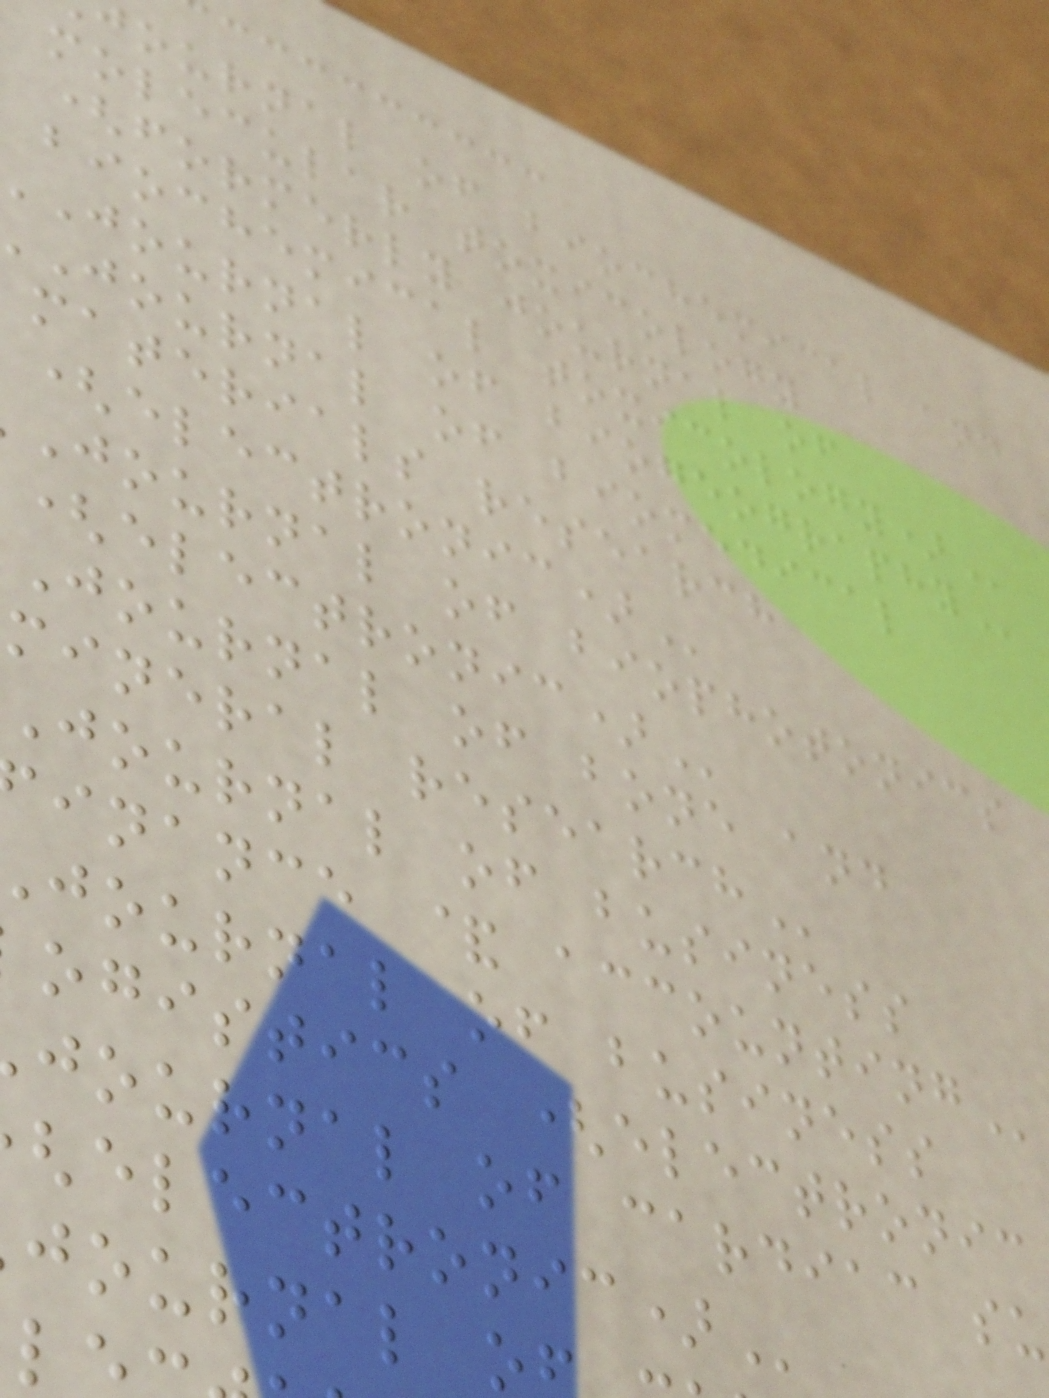ournal of biochemical and
molecular toxicology
(formerly journal of
biochemical
journal of
journal of biomedical
materials research
journal of biophotonics
journal of bone and
mineral
journal of business
inance &
journal of business
ogistics (
journal of cardiac
journal
